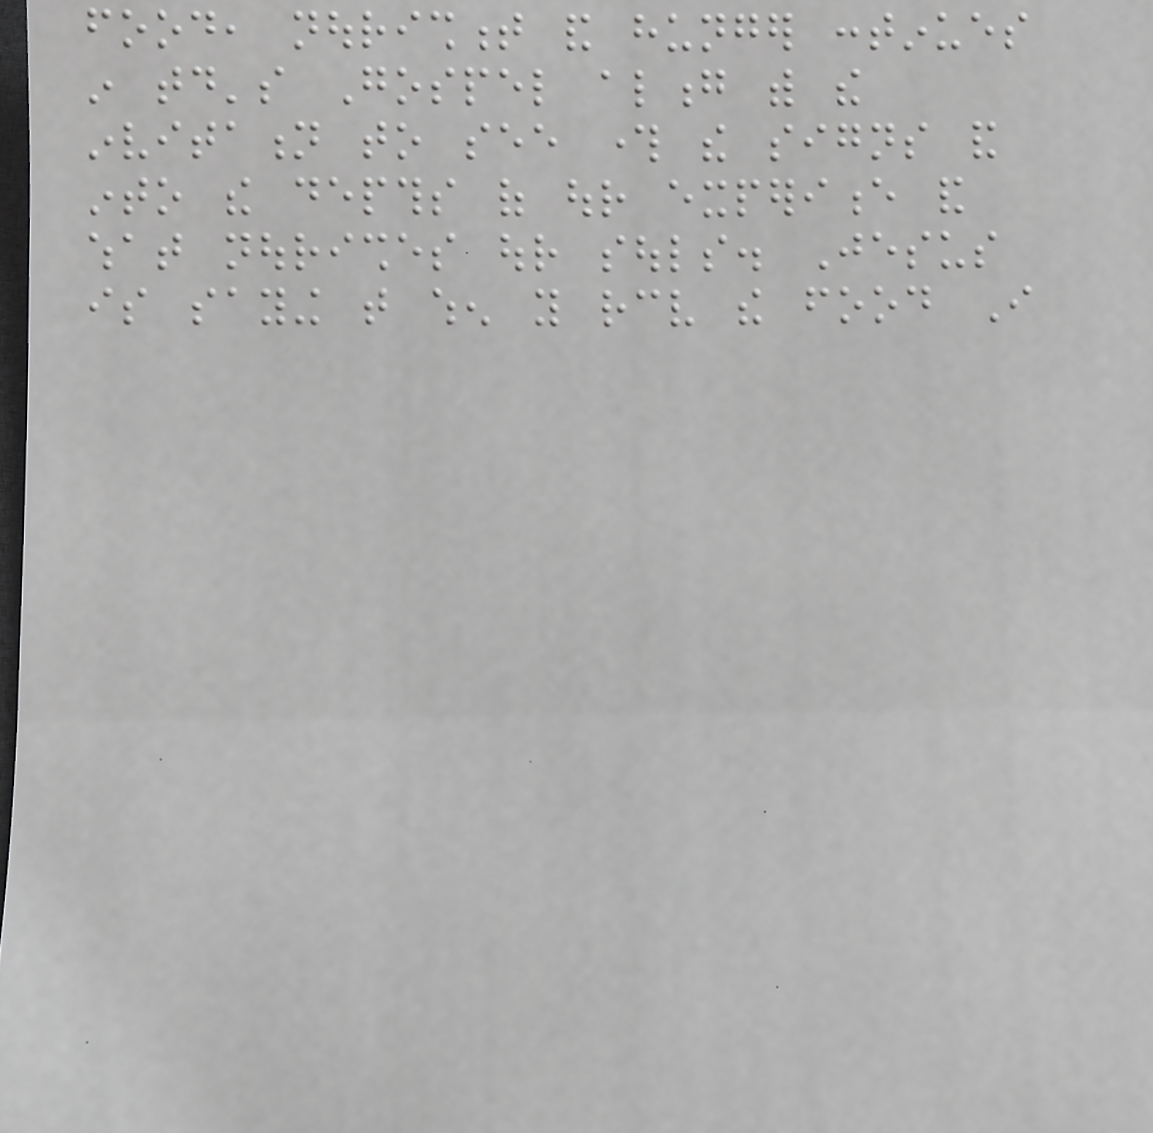food, nourishment and hunger continues
in today's Gospel along with the
invitation to see through the signs and
into the depths of our experience and
what nourishes our souls. Jesus
is saying that when you receive the food I
